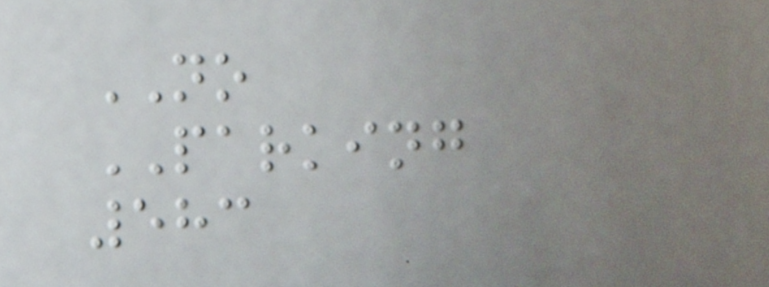NO
PARKING
583
